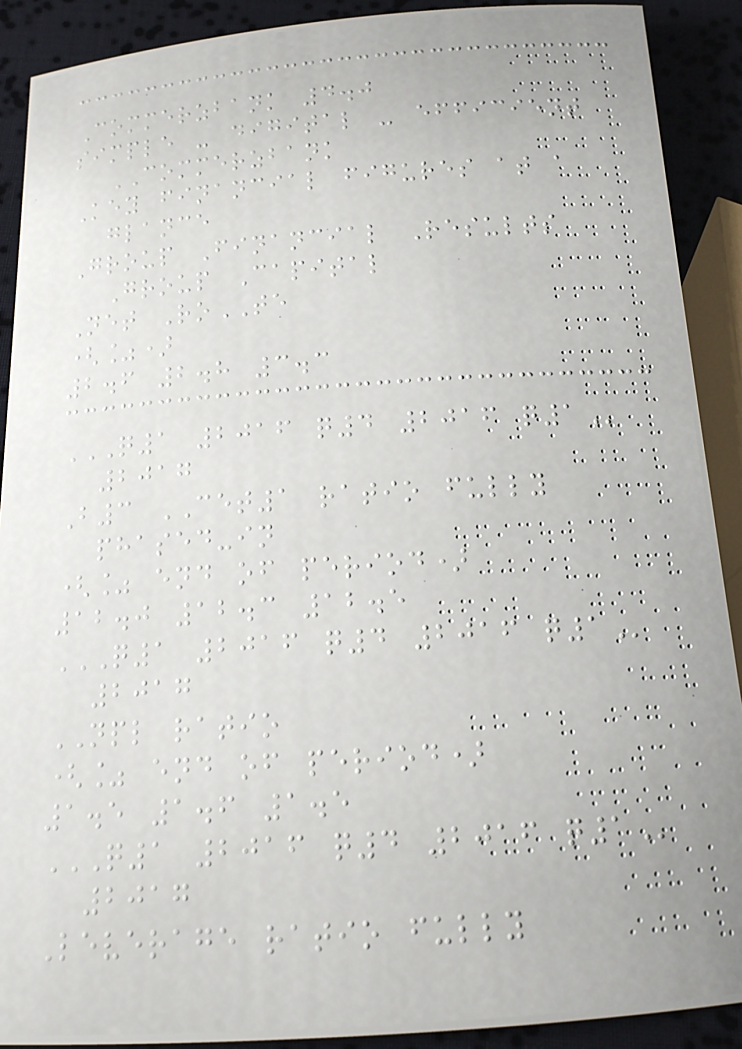Commerzbank 4.0
simple - digital - efficient
COMMERZBANK
Key financial figures at a
glance
Group Financial Results
Group Capital
Net RoTE
(%)
2.6 2.8 3.3
Q1 2016 Q4 2016 Q1
2017
B3 CET1 ratio fully
phased-in
(% end of period)
12.0 12.3 12.5
Q1 2016 Q4 2016 Q1
2017
NPL ratio
(% end of period)
1.5 1.6 1.5
Q1 2016 Q4 2016 Q1
2017
Leverage ratio fully
